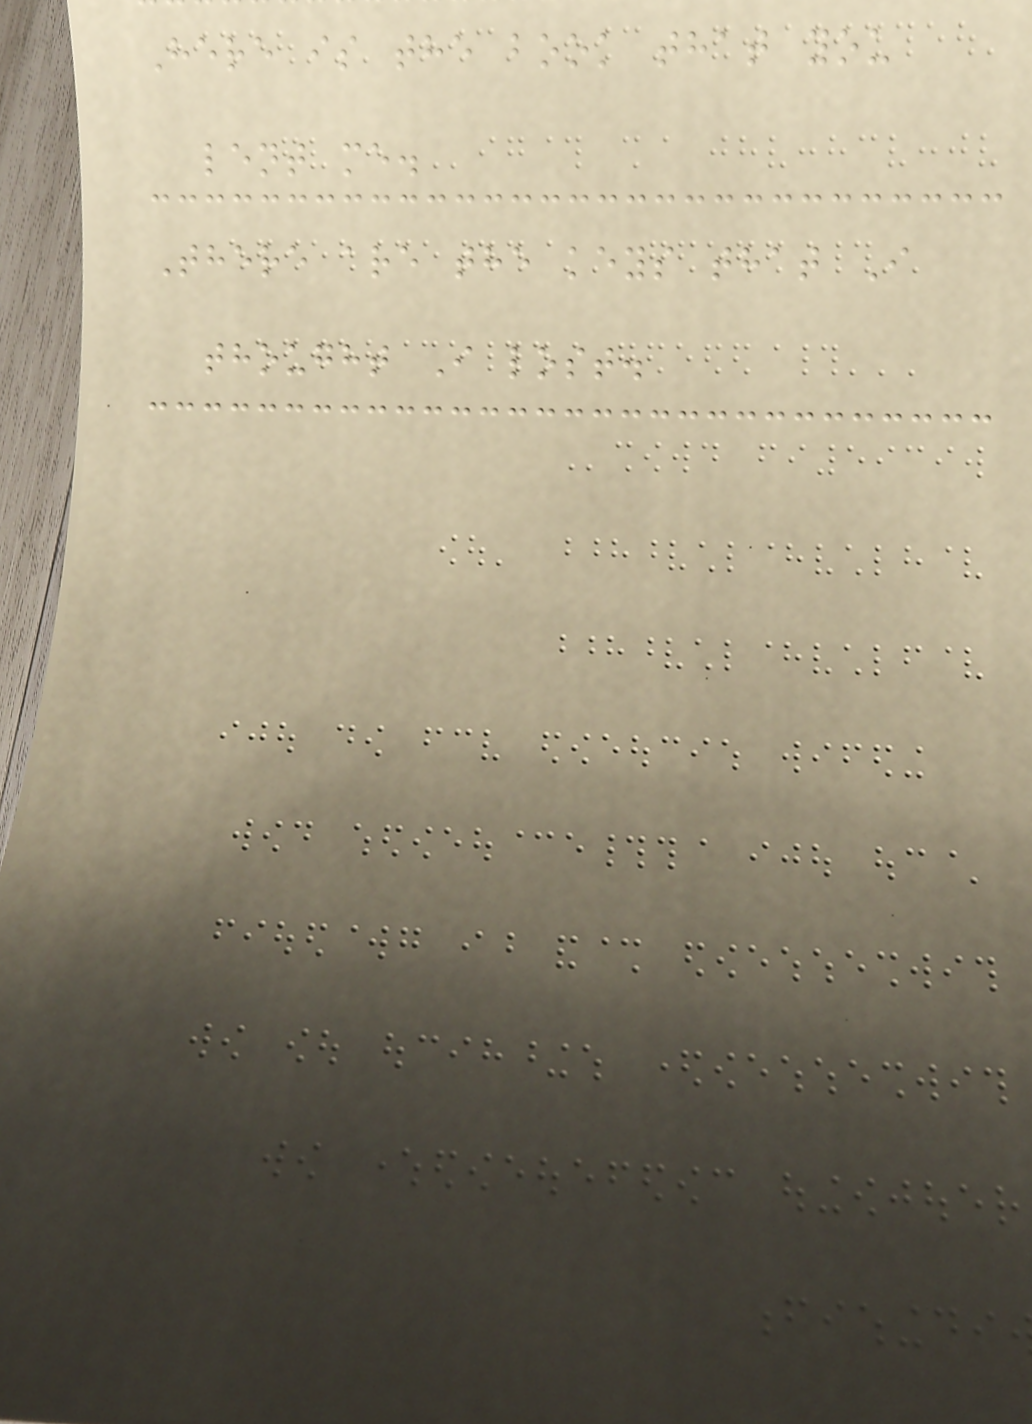Here is the book that you
lent me.
There are the keys that I
thought I lost.
